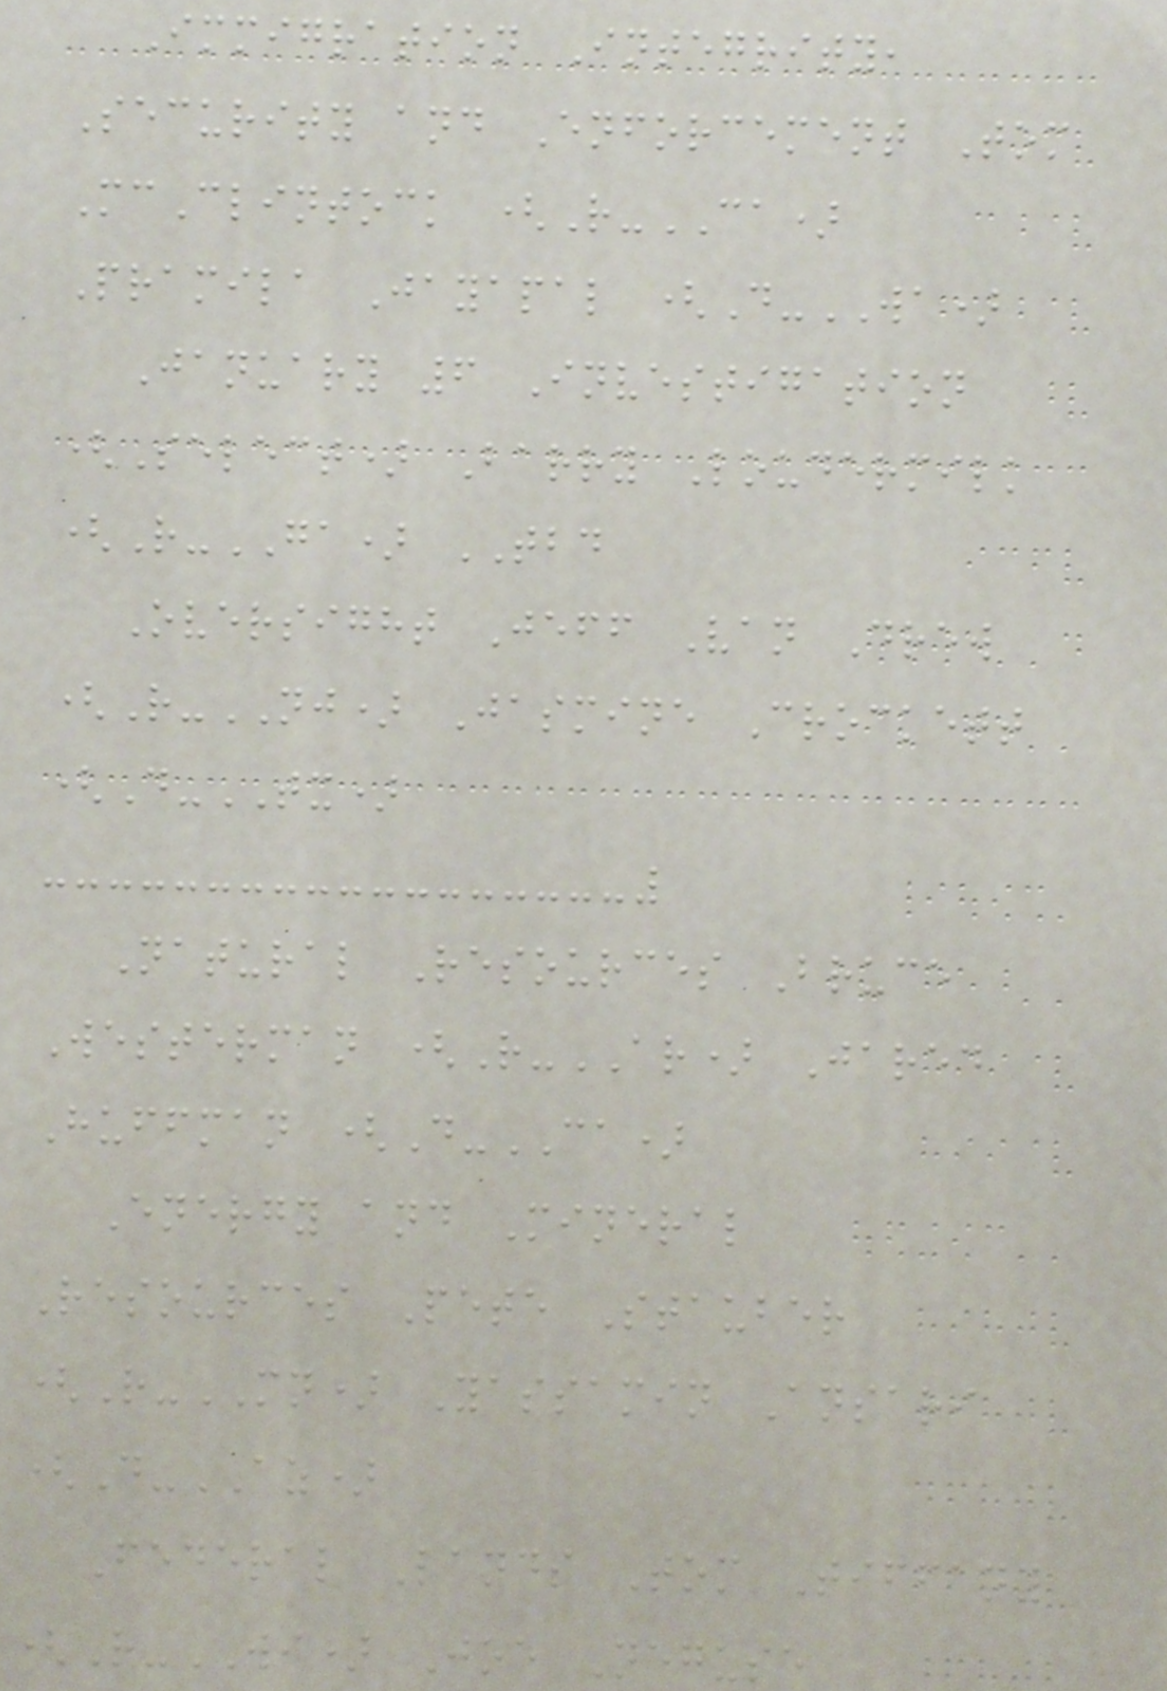Immigration Integrity,
Security and Enforcement Tom
McClintock (R-CA)
Pramila Jayapal (D-WA)
January 6 Investigation
(Select) Barry Loudermilk
(R-GA) TBD
Oversight Jeff Van Drew
(R-NJ) Jasmine Crockett
(D-TX)
Natural Resources Bruce
Westerman (R-AR) Jared
Huffman (D-CA)
Energy and Mineral
Resources Pete Stauber
(R-MN) Yassamin Ansari
(D-AZ)
Federal Lands Tom Tiffany
(R-WI) Joe Neguse
